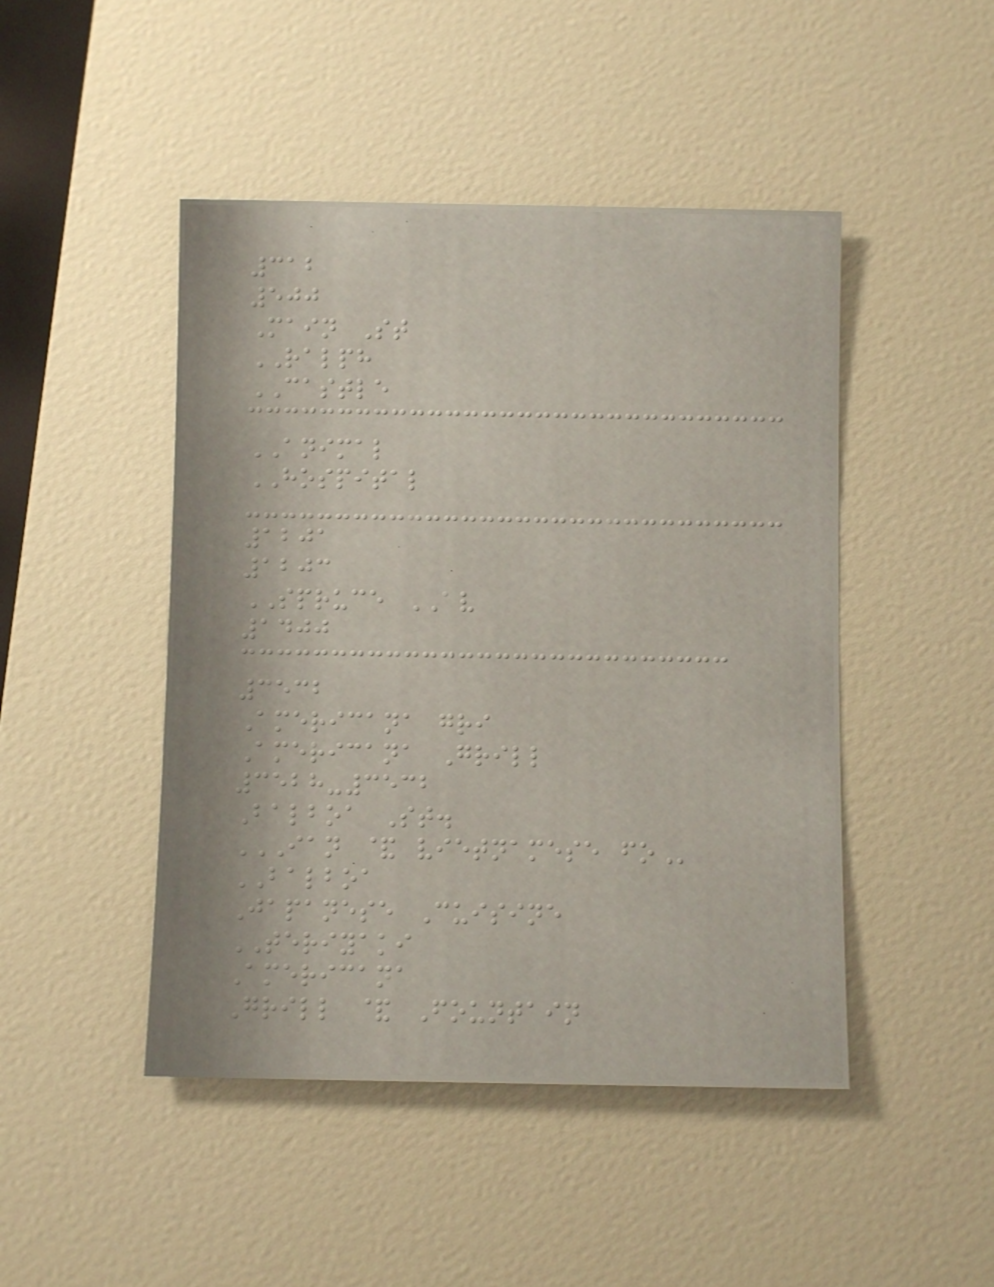312
500
Main St
RALPH
CASTLE
ANIMAL
HOSPITAL
1201
1203
SPRUCE AV
1400
3532
Americana gri
Americana Grill
3528-3532
Balboa St.
IAN & VIETNAMESE FO
BALBOA
Japanese Cuisine
TERIYAKI
Americana
Grill & Fountain
